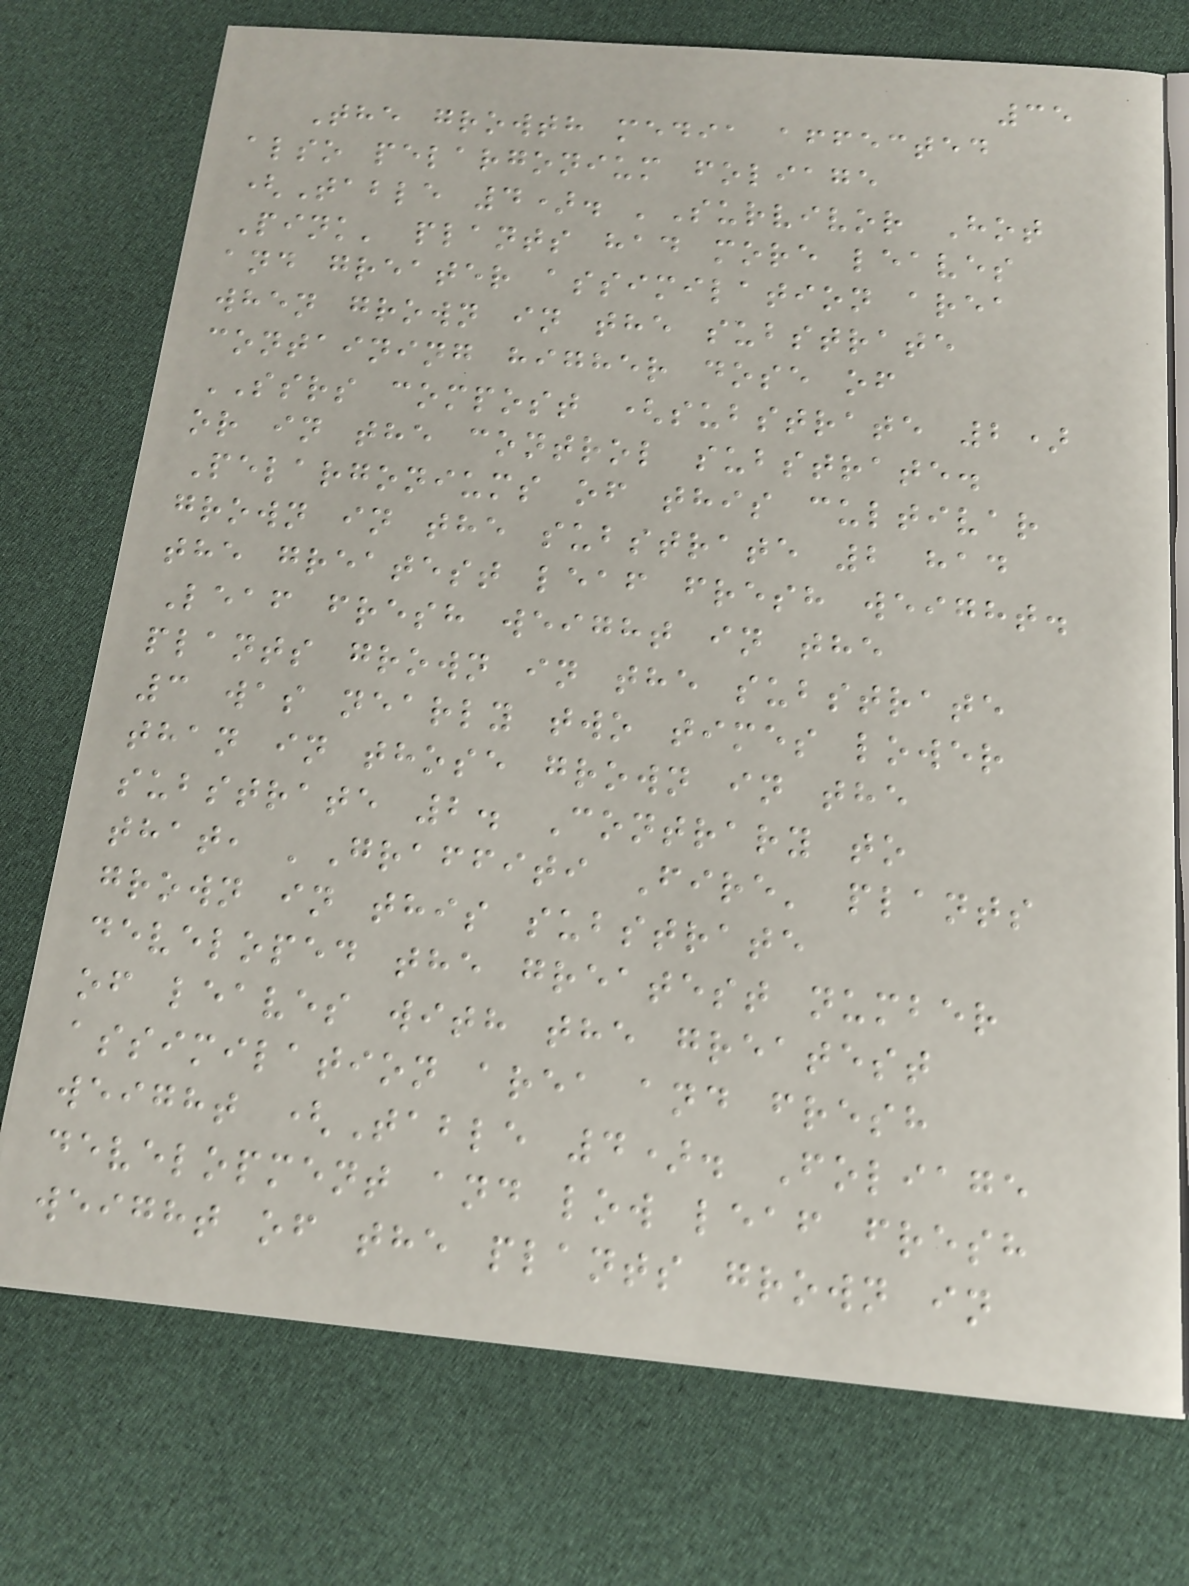35
The growth media affected
also pelargonium foliage
(Table 4). 'Survivor Hot
Pink' plants had more leaves
and greater assimilation area
when grown in the substrate
containing higher dose of
SSRS compost (substrate 2)
or in the control substrate.
Pelargoniums of this cultivar
grown in the substrate 2 had
the greatest leaf fresh weight.
Leaf fresh weight in the
plants grown in the substrate
3 was nearly two times lower
than in those grown in the
substrate 2. Contrary to
that, 'Graffiti Fire' plants
grown in this substrate
developed the greatest number
of leaves with the greatest
assimilation area and fresh
weight (Table 4). Foliage
development and low leaf fresh
weight of the plants grown in
